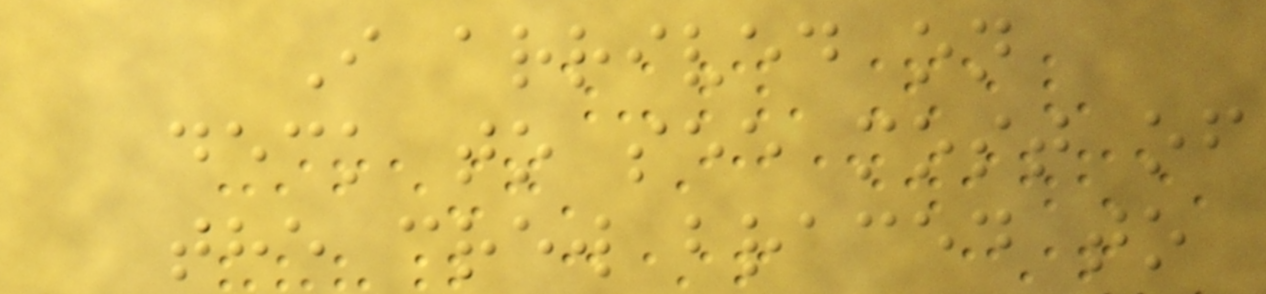I arrived on
deck to see most of
the crew braced to
